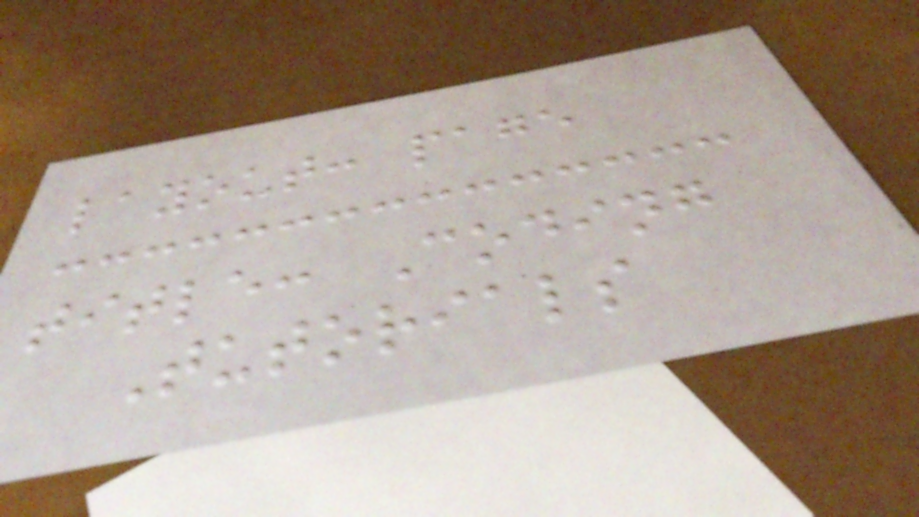layout: page
title: Coding
Tutorials
